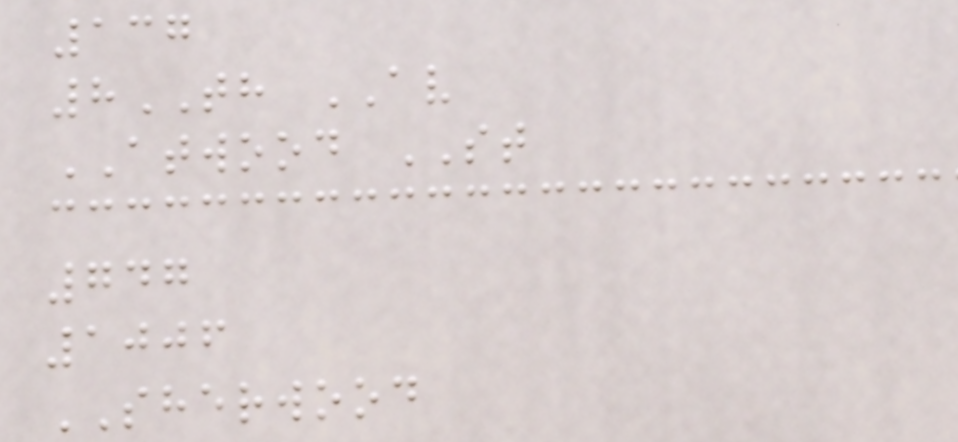137
8TH AV
ATWOOD ST
747
1006
SHERWOOD
